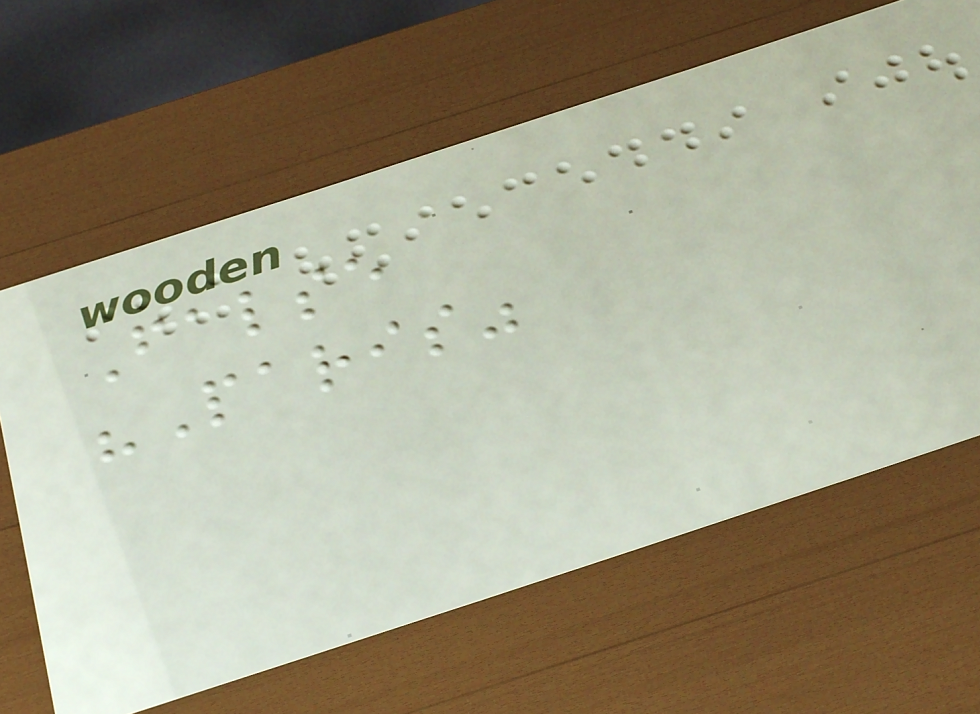False
"Paris"
